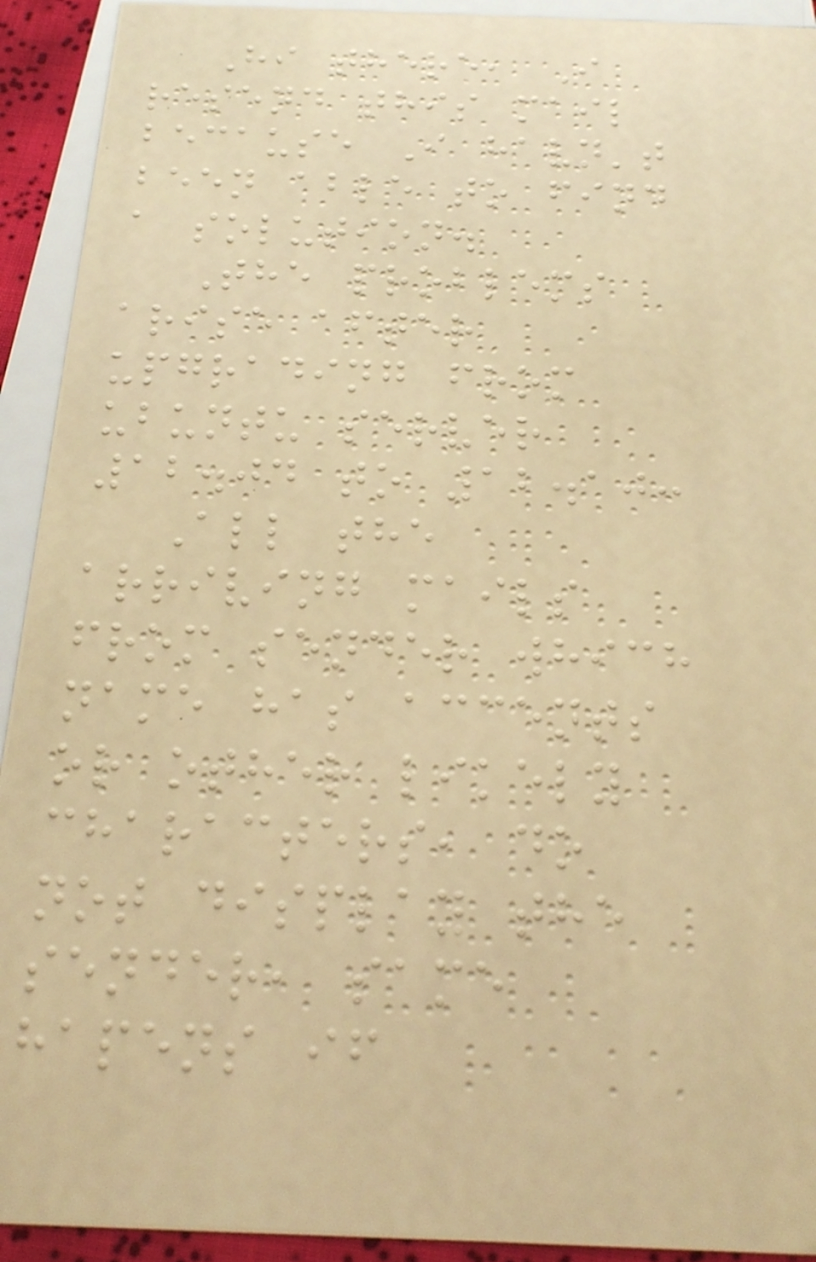Hi there, I
resend this mail
because I havn't
been able to find
a solution.
The problems
arise after
upgrading from
ubuntu server
12.04 to 12.10:
All the
arriving mails
from sender which
name has accents
or other likely
characters, do
not display the
sender, same
hapens if
